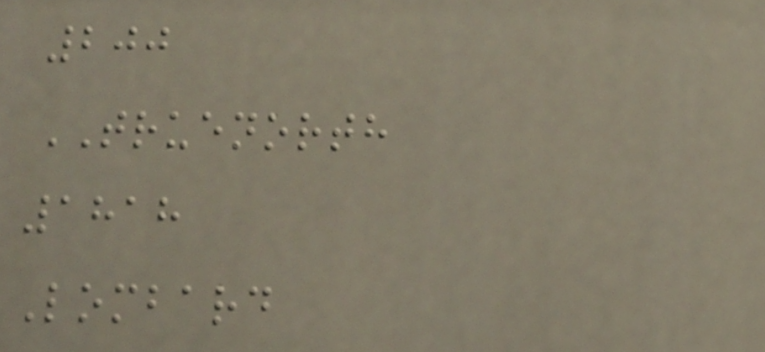200
TRUENORTH
1818
Lombard
